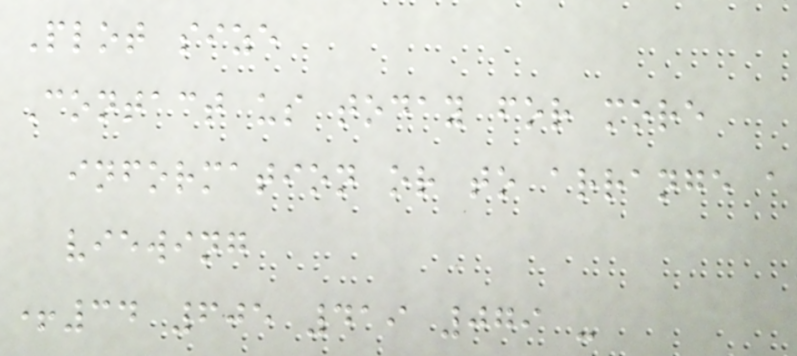Plot size
Contact us today for more
information or to arrange a
viewing
+34 605 419 079 -
